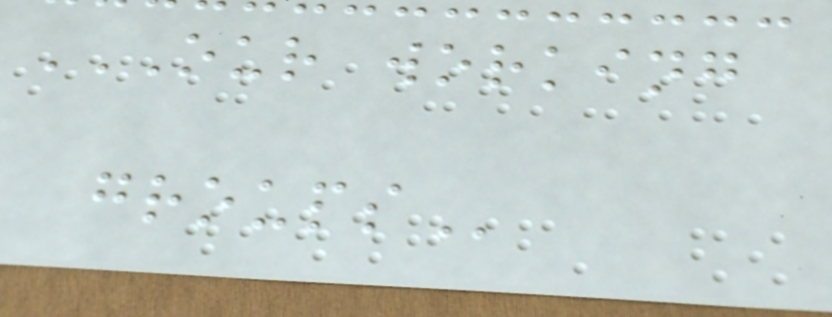OUR WORKING
GROUPS
